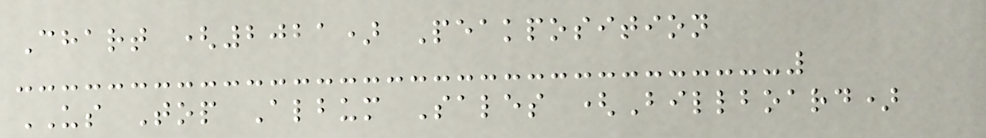Chart (2021) Peakposition
US Top Album Sales (Billboard)
